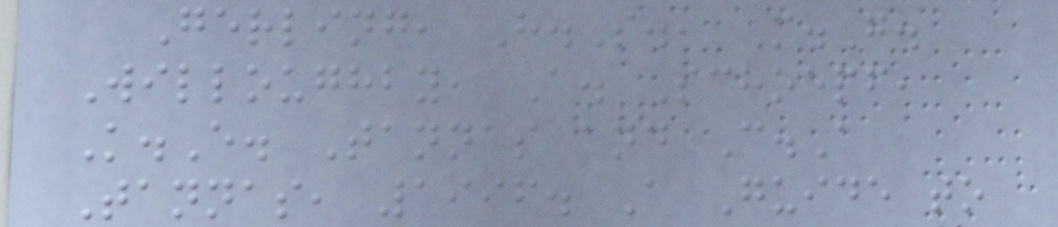Gerling, H.S., M.G.
Willoughby, A. Schoepf,
K.E. Tannas and C.A
Tannas, 1996. A Guide to
